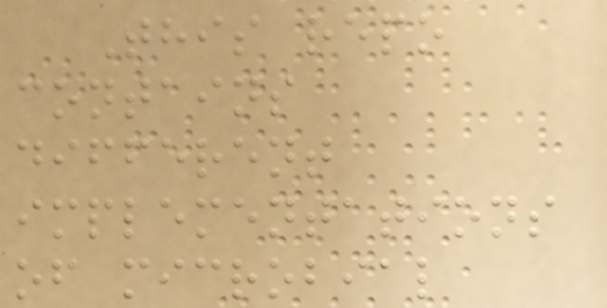This repo
contains
different
implementations
of microbial
